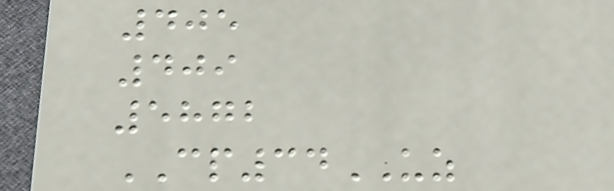405
409
5872
CP34UZ
